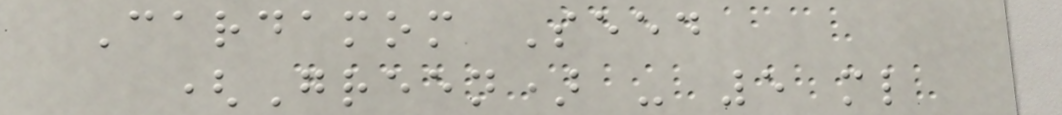Cardamom Seed
(Green) - 5 ml
